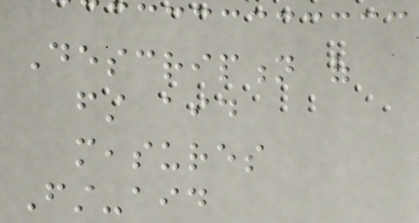Description of
first aid
measures
First-aid
